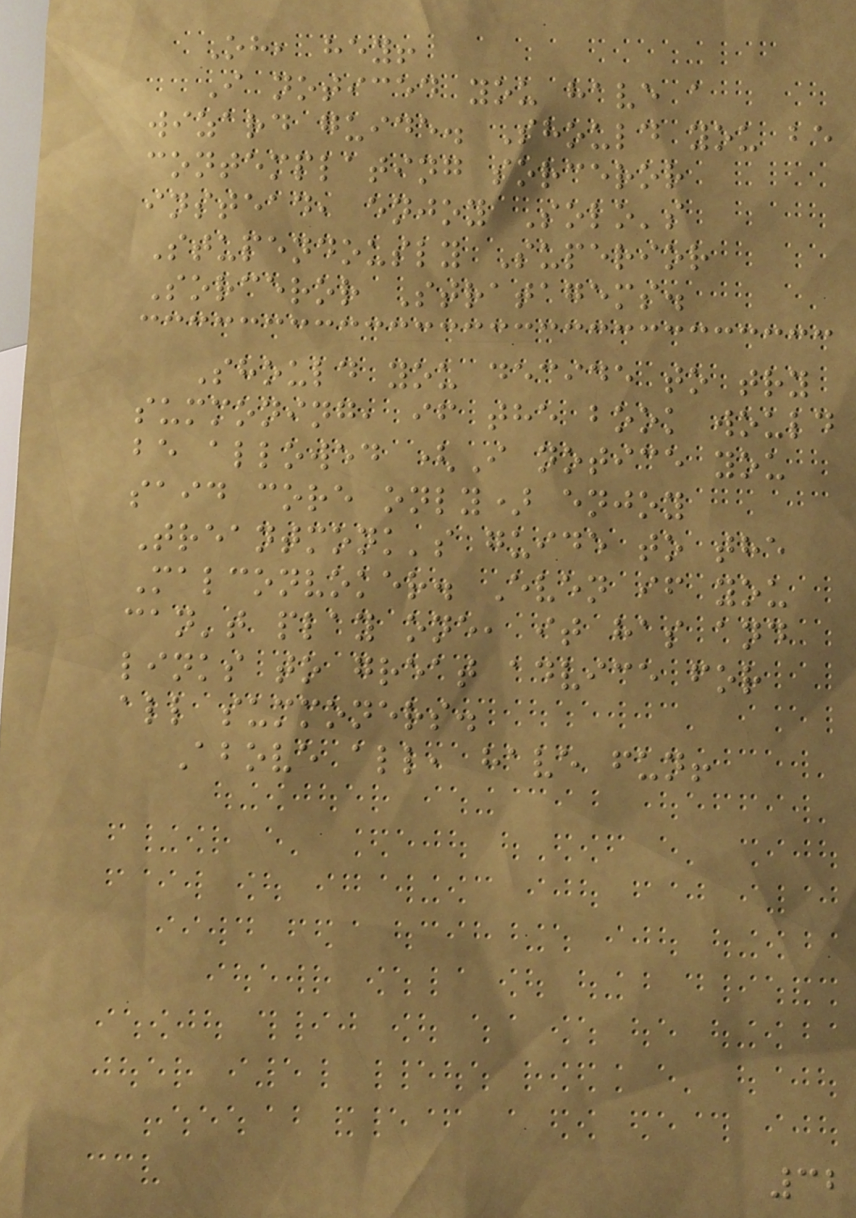Oh, hey!
I noticed you have a
wizard guide. Should you be
contemplating sorceror
instead, enjoy Solo's
Stupendously Superior
Sorceror Stratagems.
Should you decide to try
summoning, if the book would
be allowed (I notice you
said core only) enjoy
Treantmonk's guide to the
Malconvoker. Even if you
can't play one, it has and
links to great advice for
all summoners.
Above all, have fun!
32
